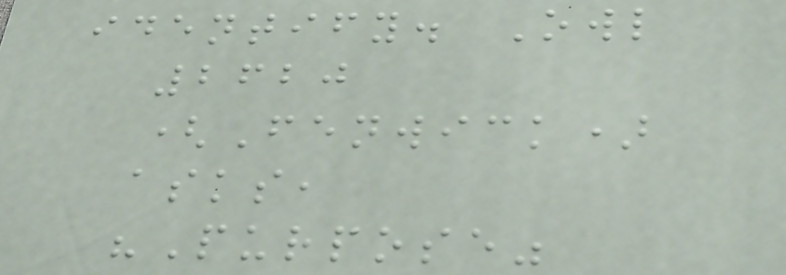identify. Owl
2620
(Fenwick)
asks,
"Purpose"
